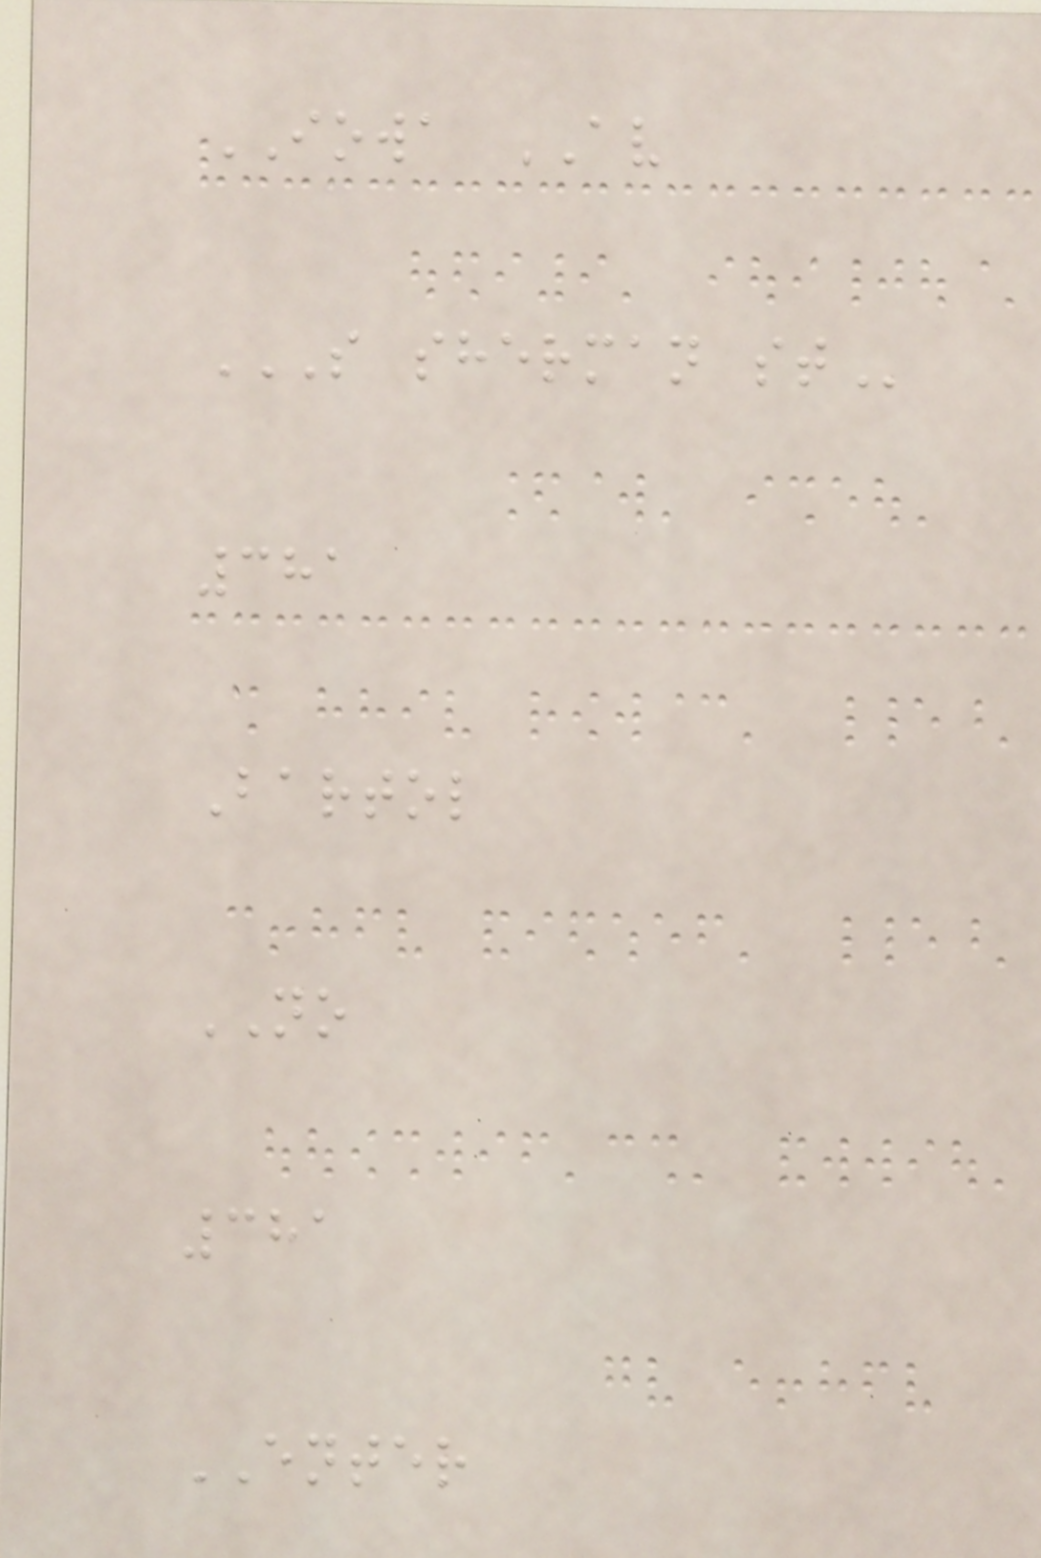IOWA AV
S SHERMAN ST
381
Bartol
NO
381
ENTER
